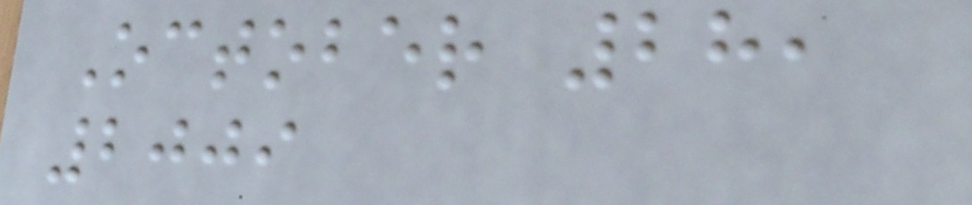October 28,
2009
